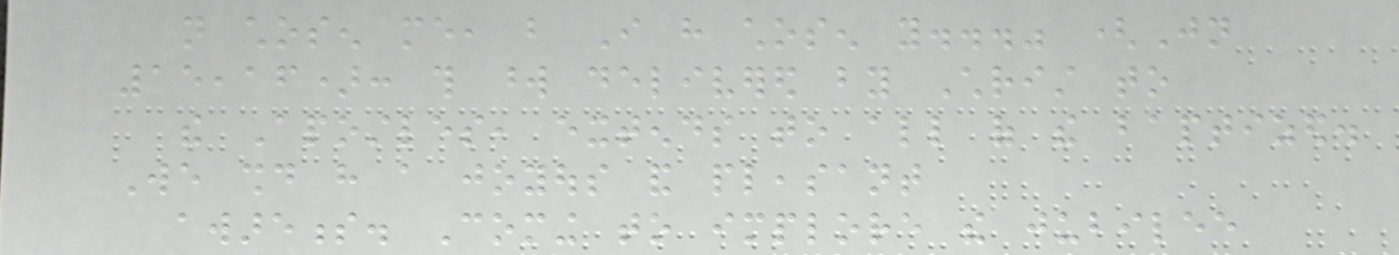not chosen me, but I have chosen you..." (Jn
15,16): this word delivered by Christ to
the Apostles, extends to all of the baptized.
We should have a joyous and pleasant
awareness. Coming to implore the jubilee
